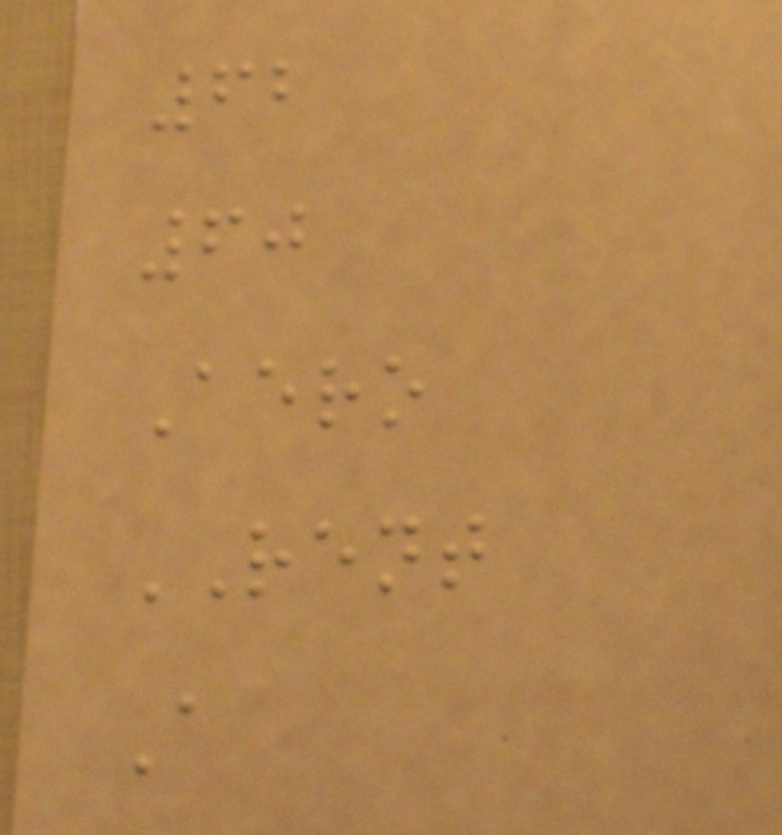62
60
Aero
RENT
A
